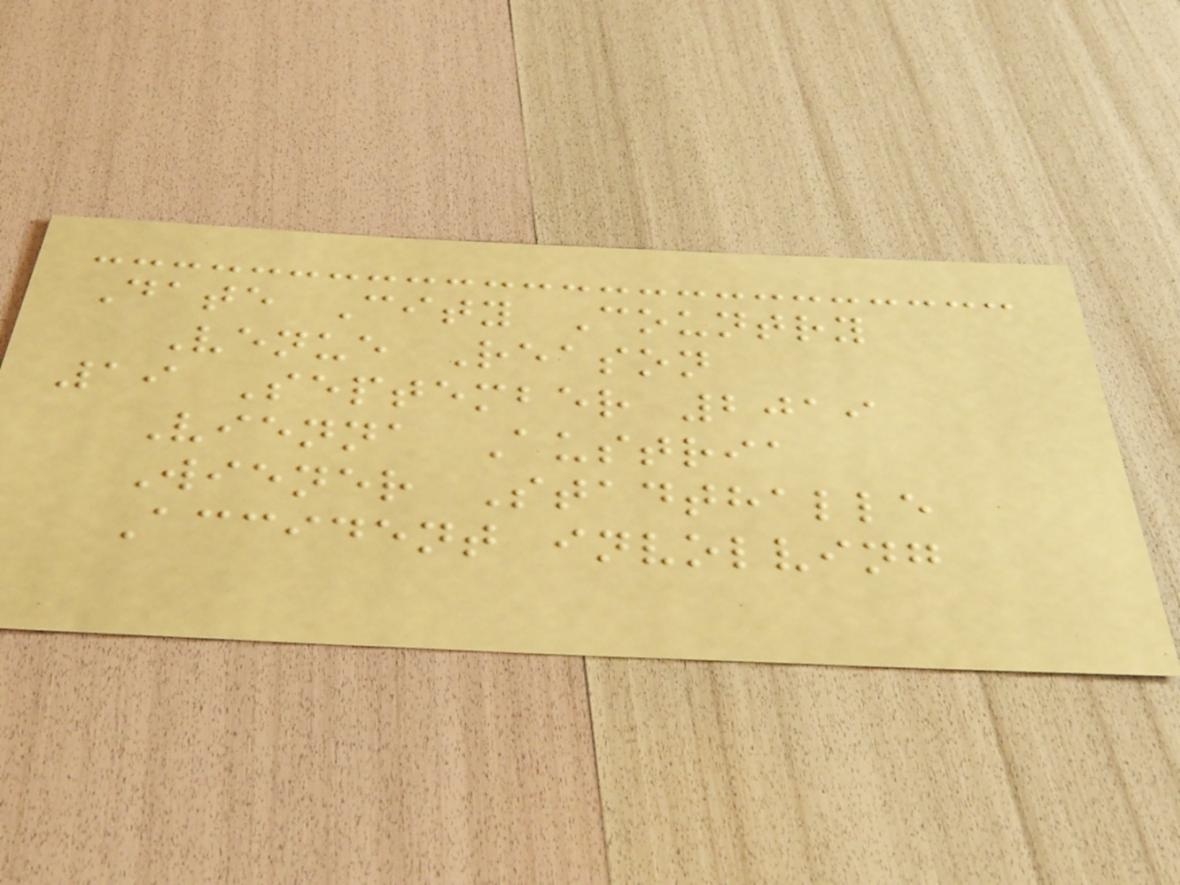Date City Country
Venue Reason
19 September 2019
Vienna Austria
Wiener Stadthalle
Accident involving
